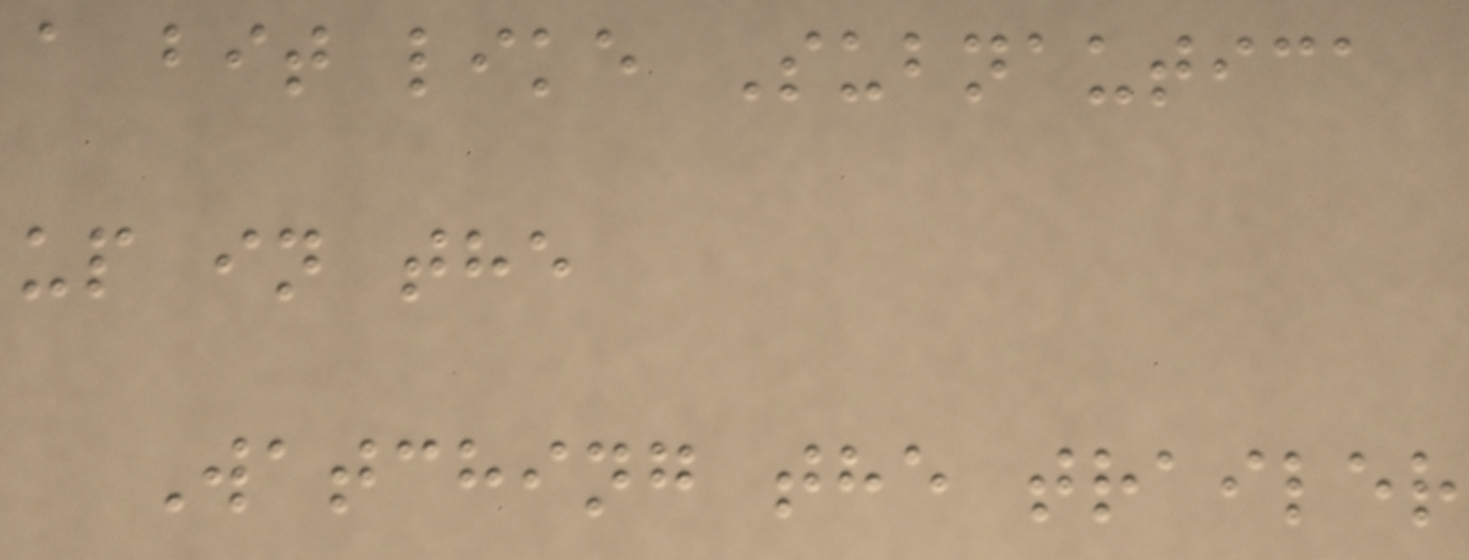a bit like Subnautica
up in the
Watching the trailer
